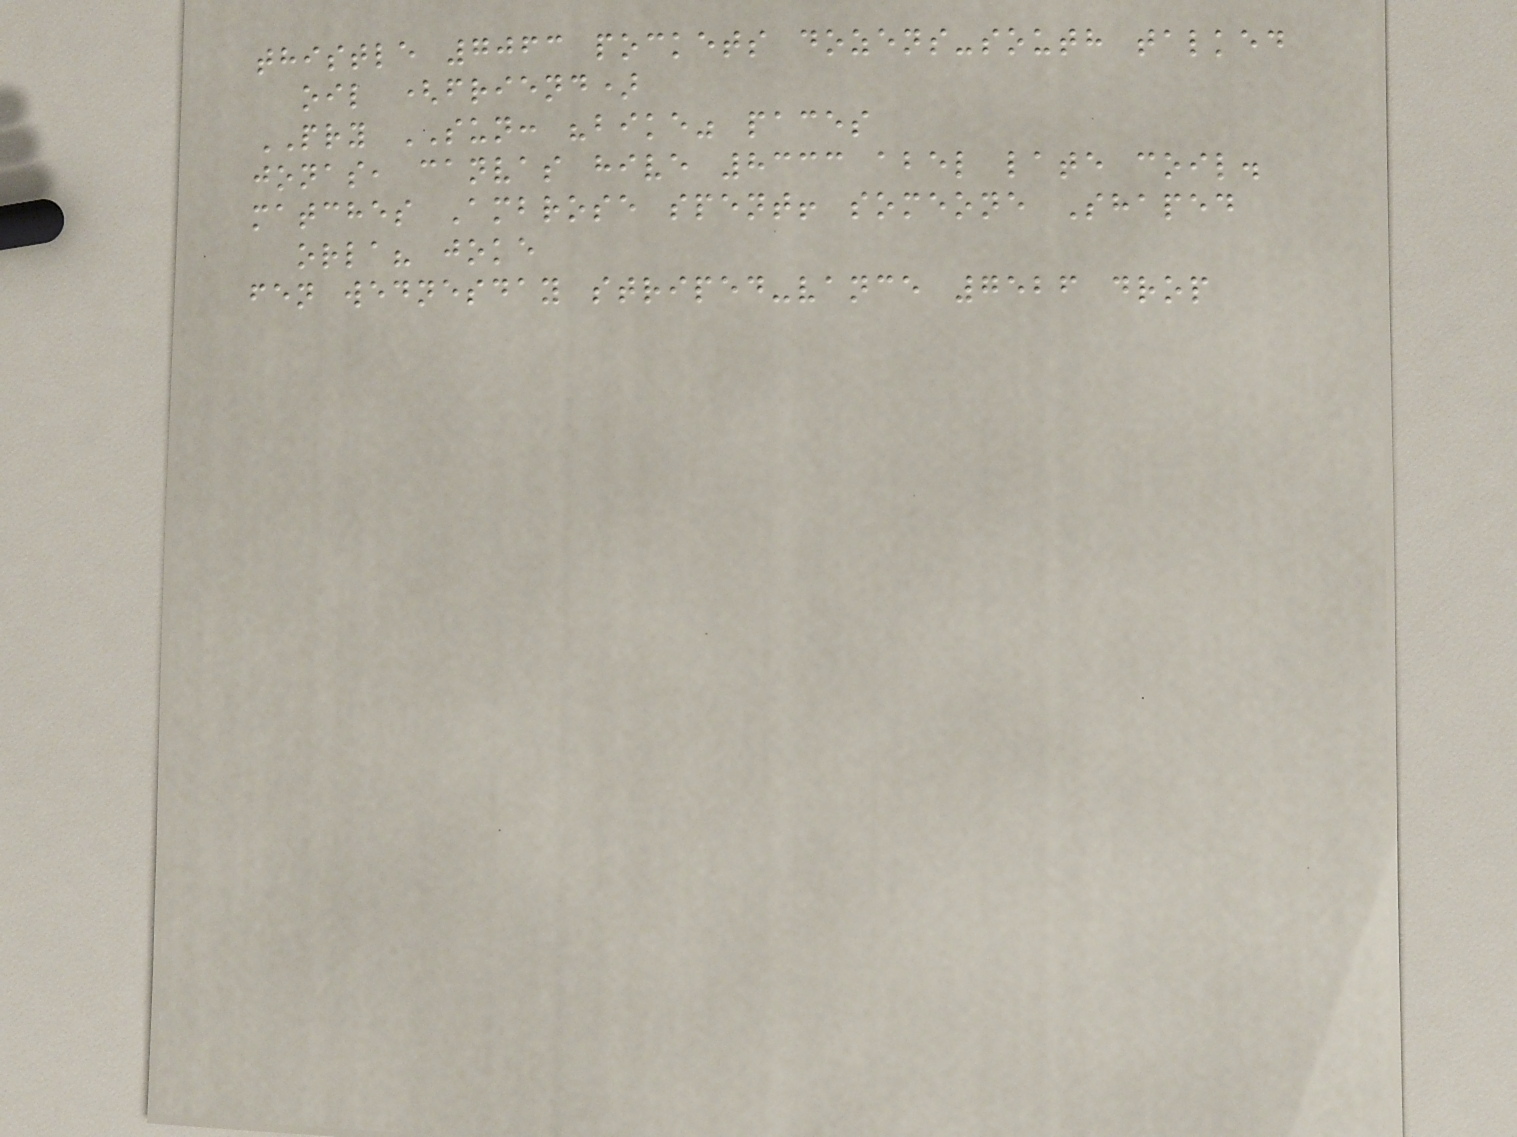thistle 7063 pockets dozens-south talked
oil (friend)
PRY SUN: "bike" paces
jonas, canvas hive 8333 abel late coil.
matches Ambrose spent! someone Shaped
orla? joke
fen wednesday striped-vance 7526 drop
